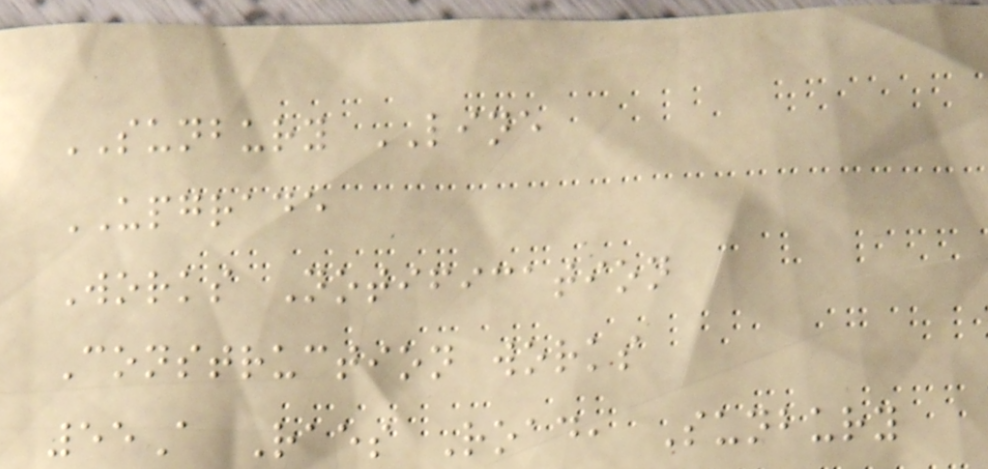SUNBURY LINE
UPGRADE
Works Notification
Construction works
55A Raes Road, Sunbury
